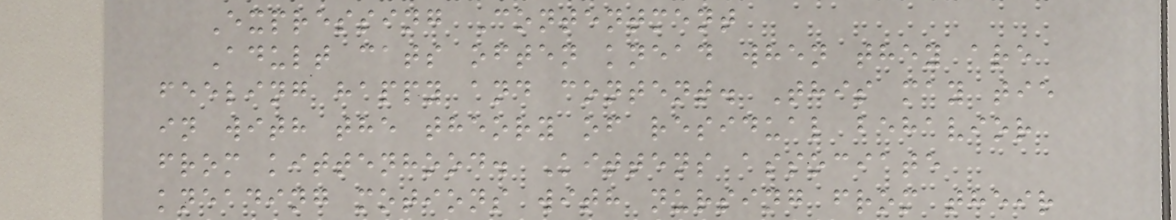Expressing Contentment
Adult cats often knead when they are
feeling happy and content. This may tie
in with the theory of residual behavior
from kittenhood. Kittens associate
kneading motions with nursing from their
